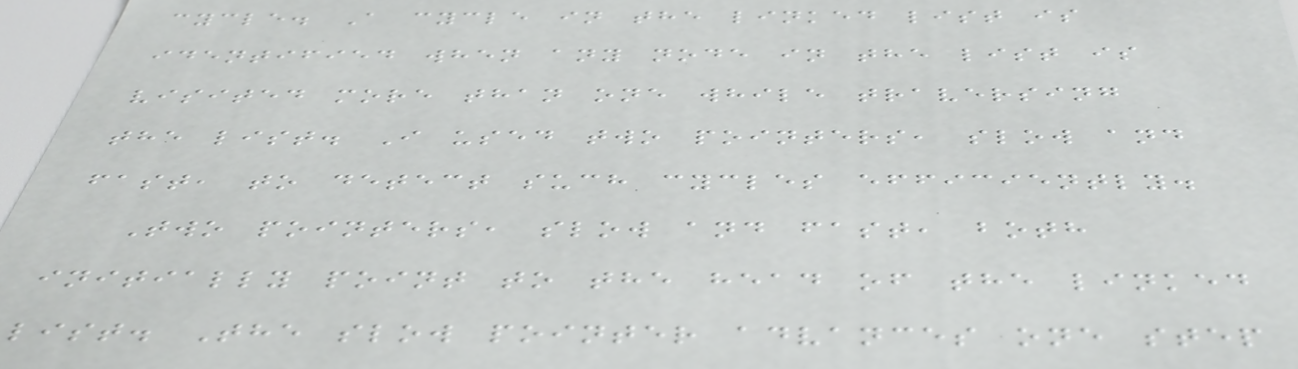cycle. A cycle in the linked list is
identified when any node in the list is
visited more than one while traversing
the list. I used two pointers, slow and
fast, to detect such cycles efficiently.
Two pointers, slow and fast, both
initially point to the head of the linked
list. The slow pointer advances one step
